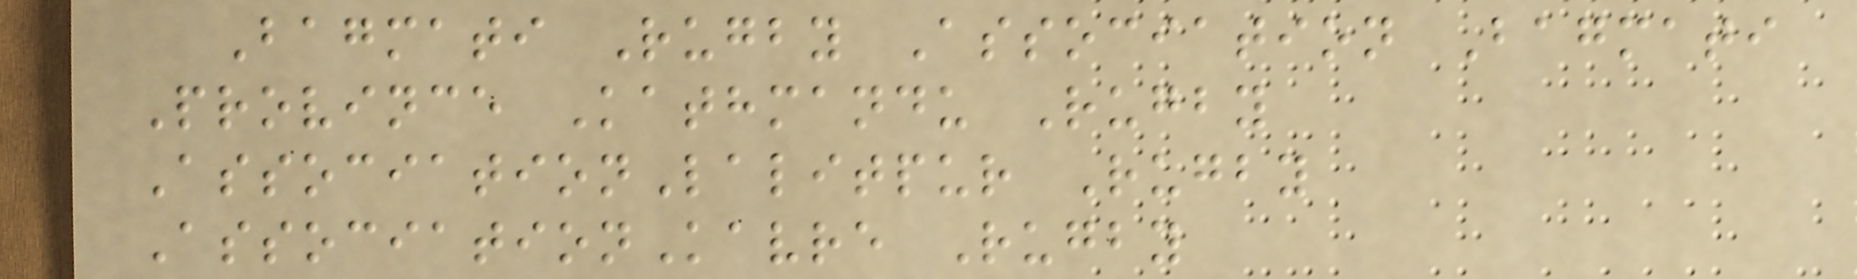Bagmati Rugby Association Bagmati
Province Kathmandu Rugby
AssociationLalitpur Rugby
AssociationKavre Rugby
